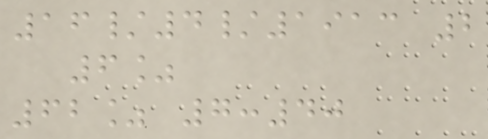16/4/1913 2
6%
62% 7:40
